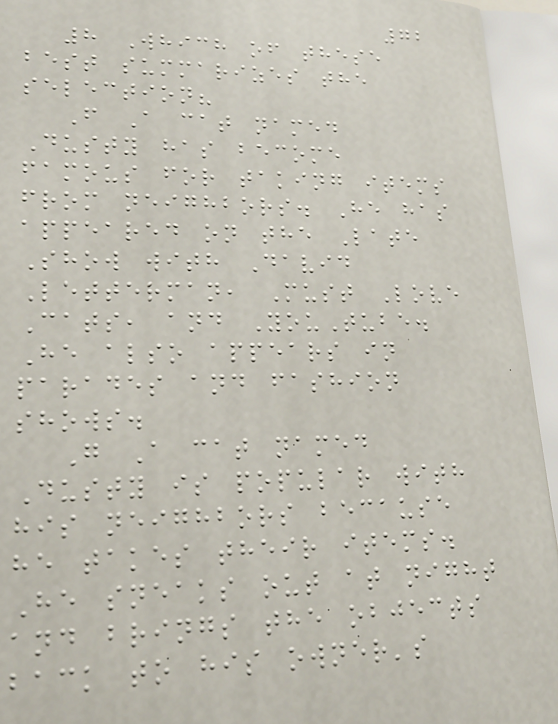72
8 Which of these
best summarizes the
selection?
F A cat named
Dusty has become
famous for taking items
from neighbors. He has
appeared on the Late
Show with David
Letterman, Must Love
Cats, and YouTube.
He also appears in
parades and fashion
shows.
G A cat named
Dusty is popular with
his neighbors because
he takes their items.
He sneaks out at night
and brings the objects
back to his owner's
